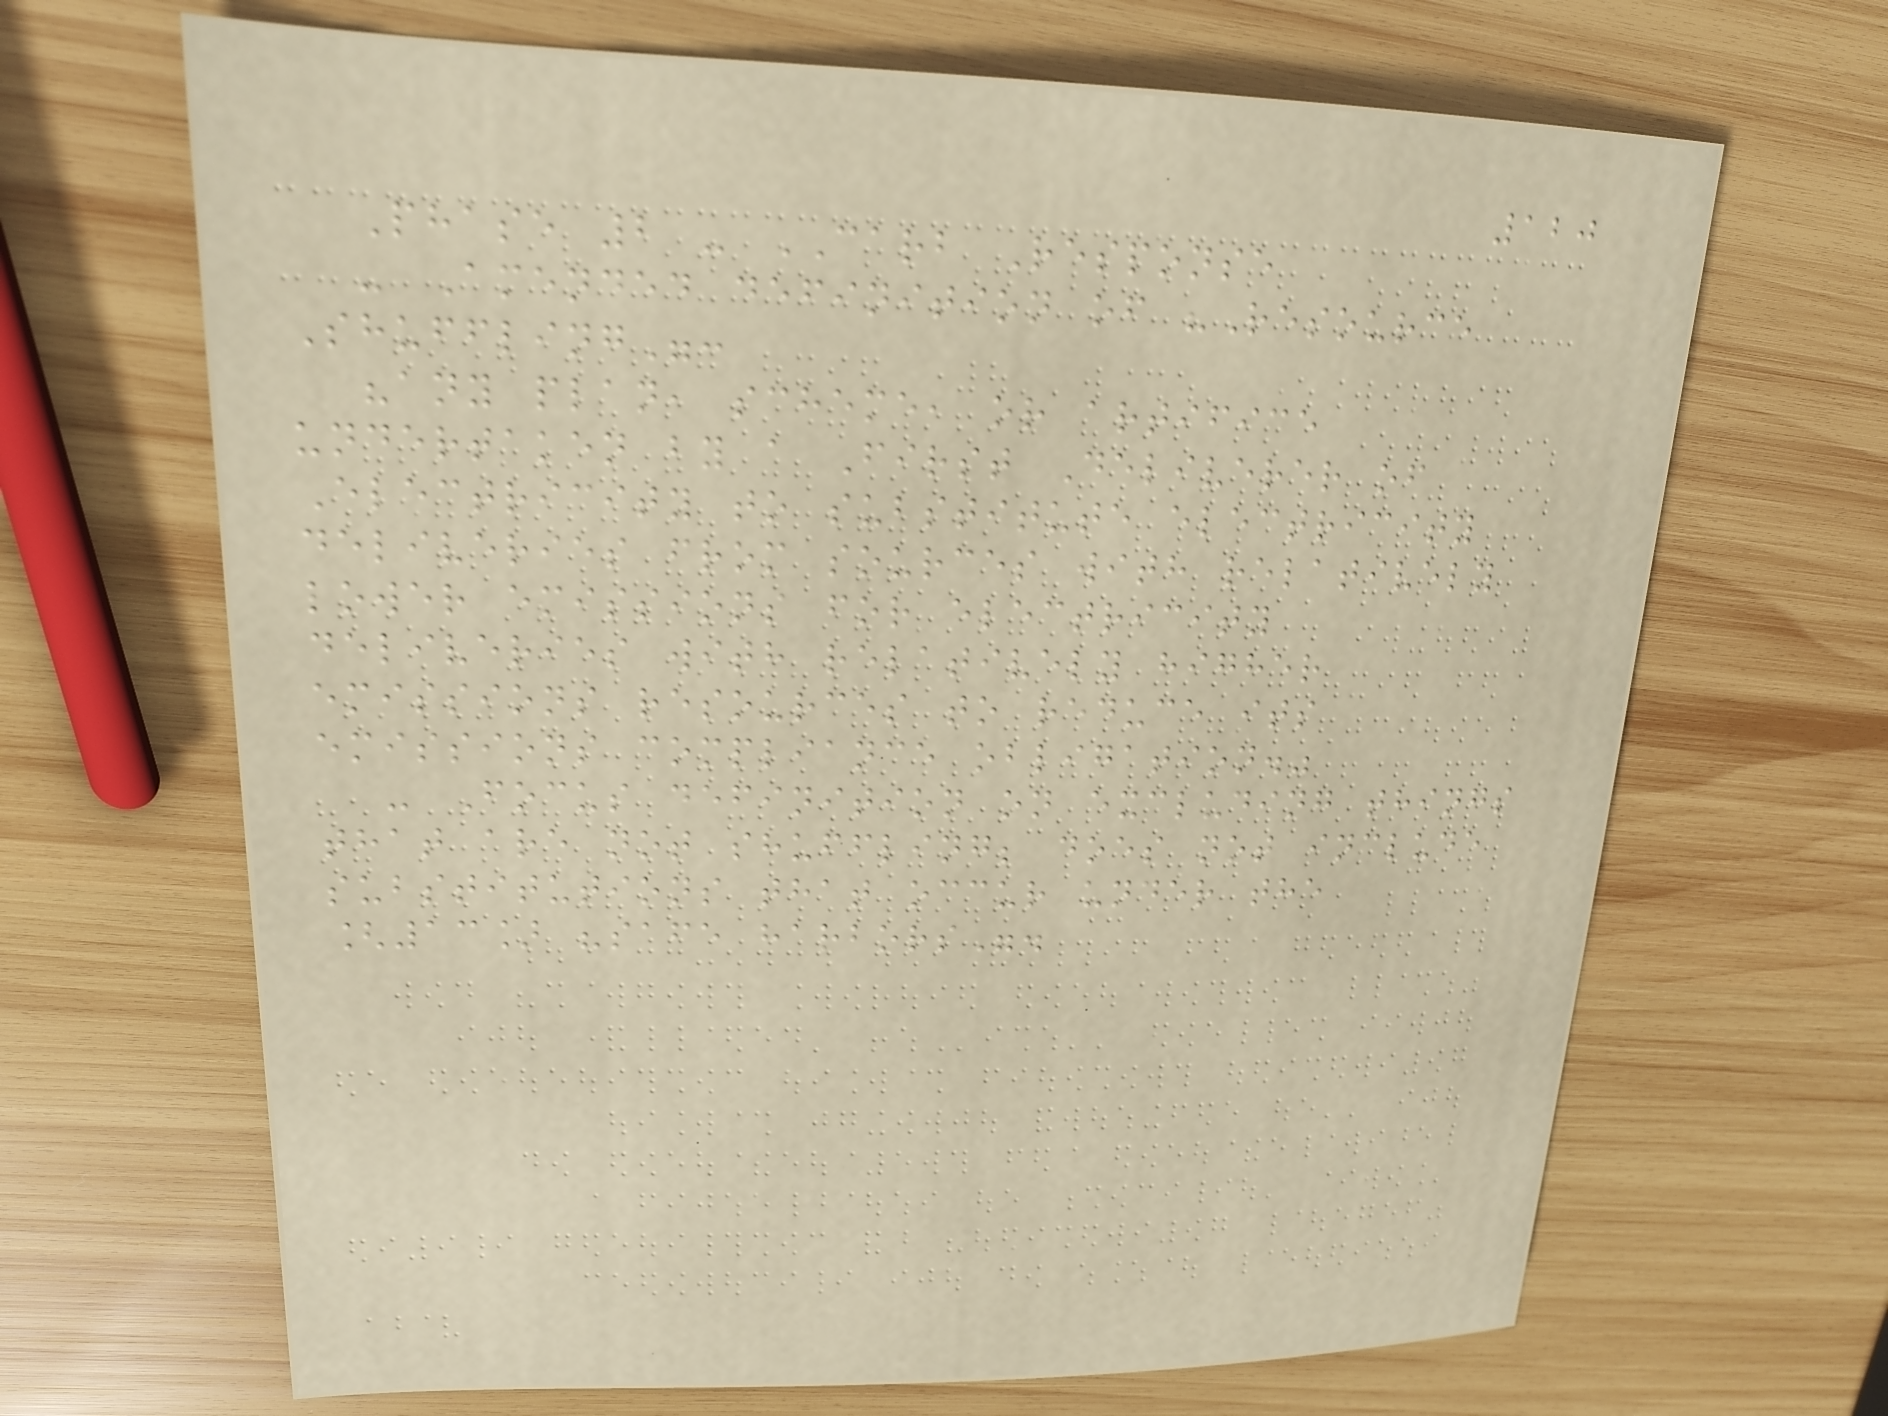120
Phase 2 - CARB Response
- Amended definition of "Resource
Shuffling":
"any plan, scheme, or artifice
undertaken by a First Deliverer of
Electricity to substitute electricity
deliveries from sources with relatively
lower emissions for electricity
deliveries with relatively higher
emissions resources to reduce its
emissions compliance obligation."
- Focus definition on excluding things
that are not shuffling; does not include
substitutions that occur under the
[13] "safe harbors".
